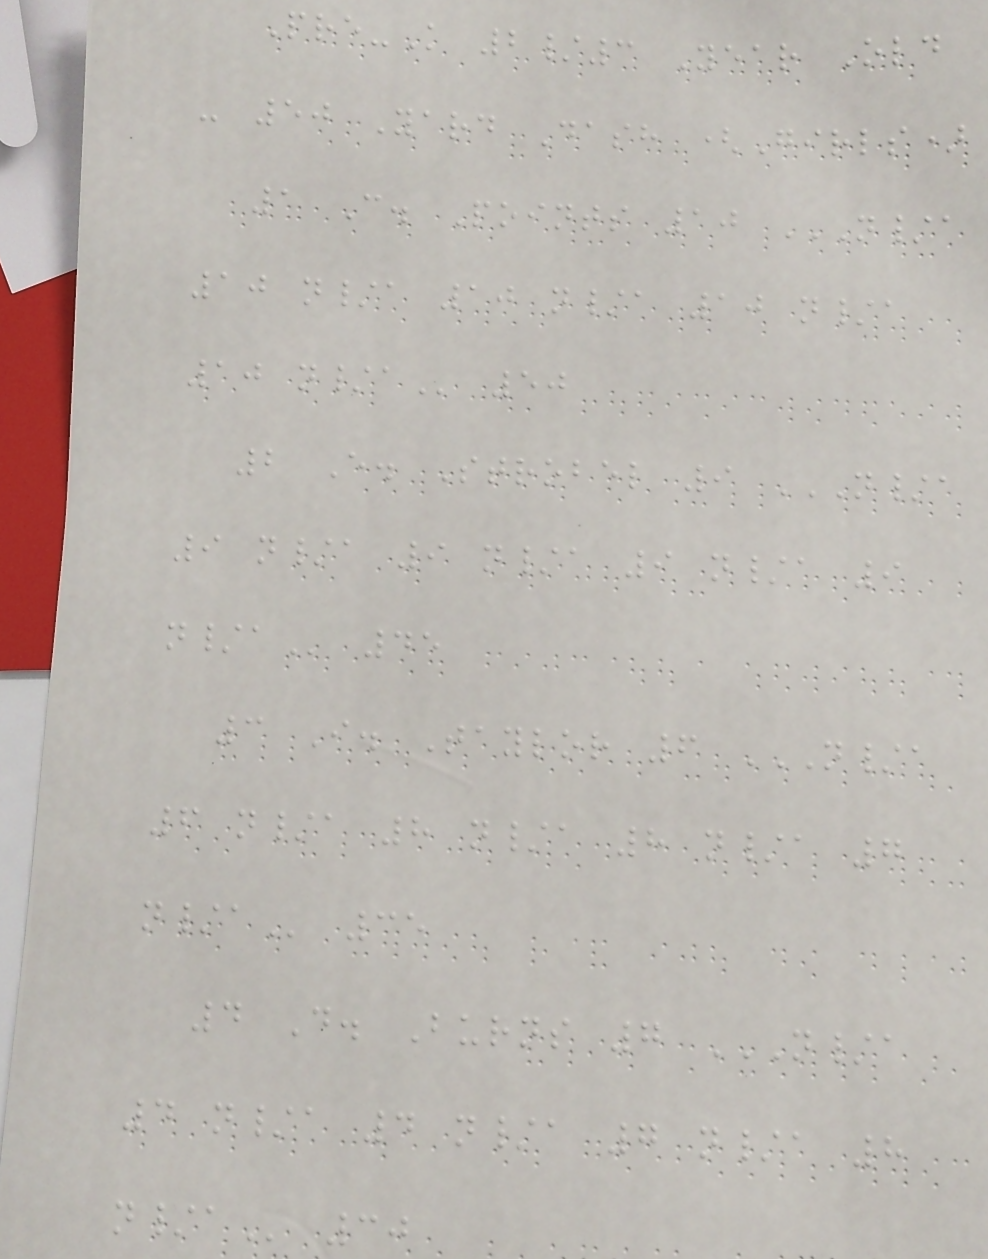Pre-K 2/3 Year Old
- 50 Yard Dash (Girls)
1 C. Points 10 N/A
10 N/A 10 N/A 10 N/A
10 N/A 50
2 E. Strobel 9 N/A
9 N/A 9 N/A 9 N/A 9
N/A 45
3 I. Taylor 6 N/A
6 N/A 8 N/A 8 N/A 7
N/A 35
4 D. Burns 7 N/A
4 N/A 4 N/A 7 N/A 8
N/A 30
